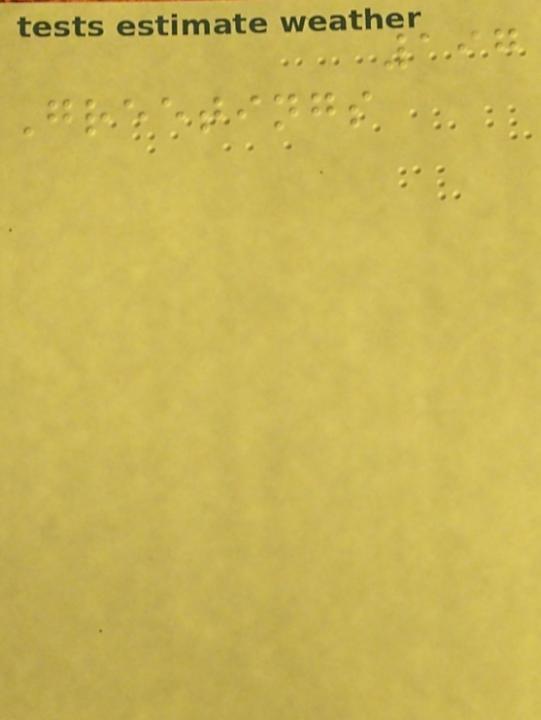197
Greetings
